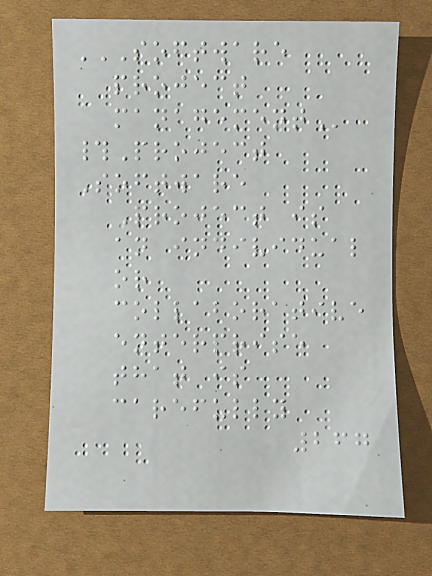SOFTWARE
PROJECT
MANAGEMENT
#Project
Software
Project is
an individual
or
collaborative
enterprise
that is
carefully
267
